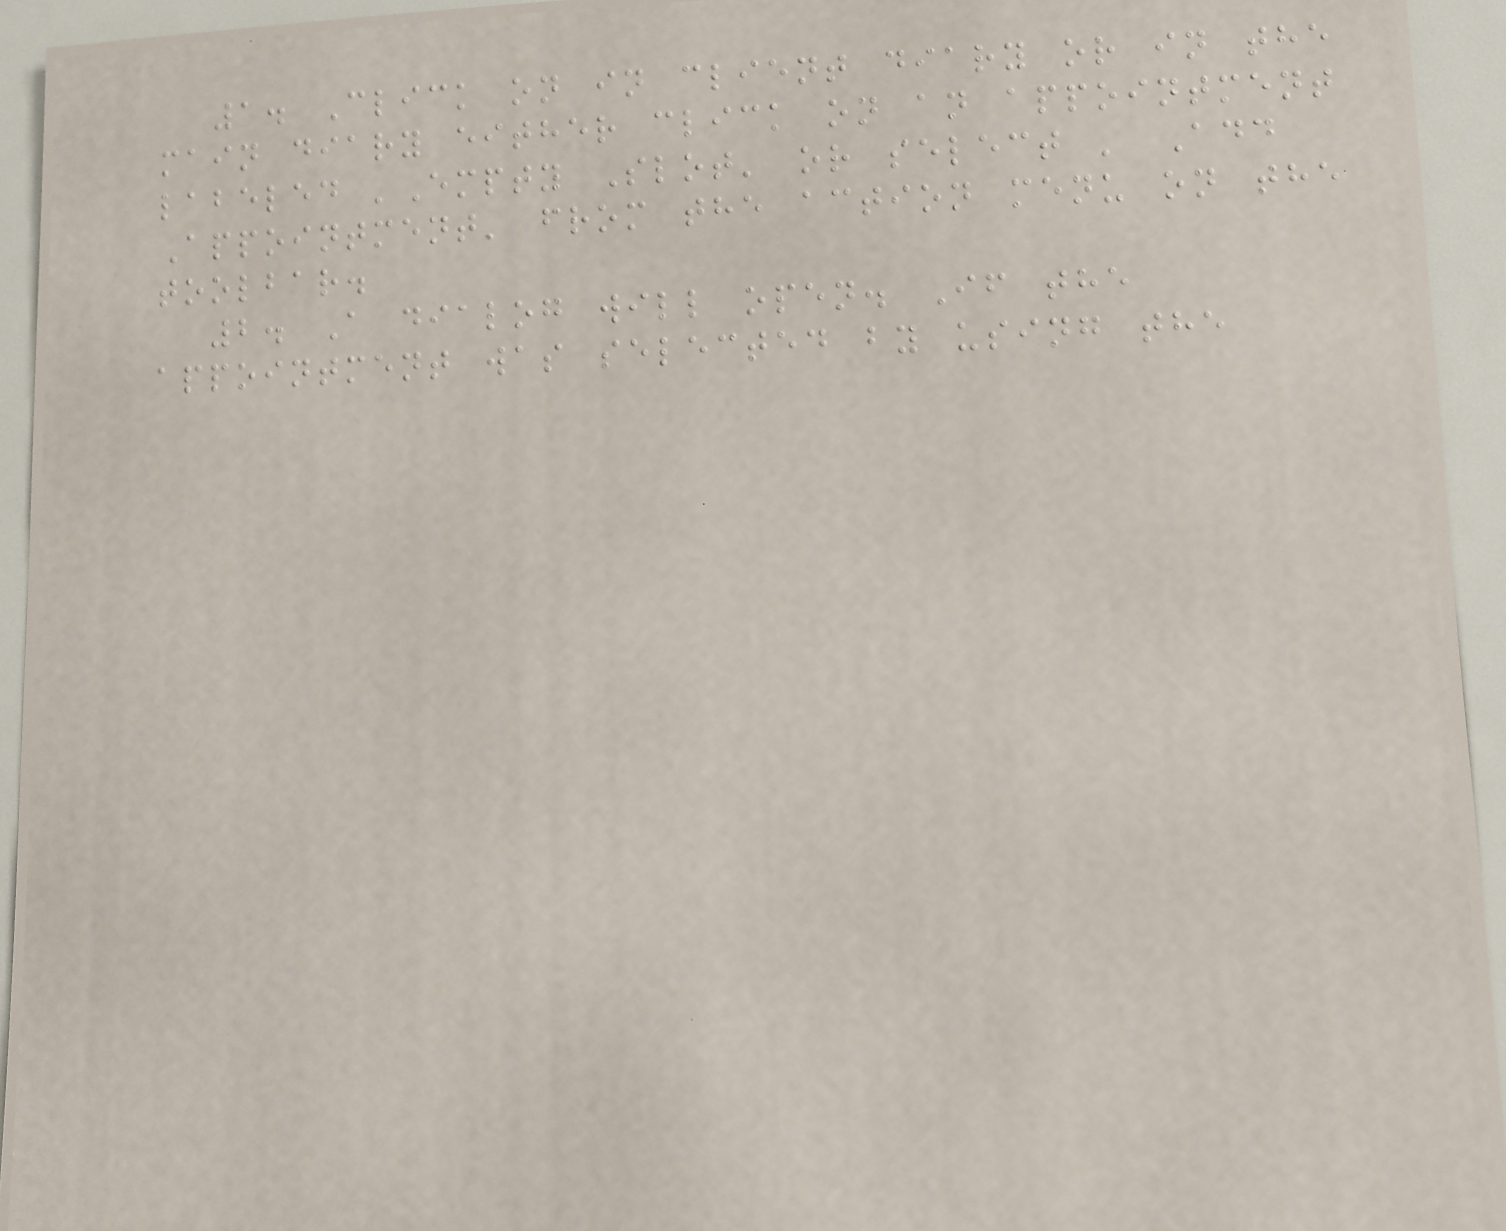1. Click on in client diary or in the
main diary either click on an appointment
labeled 'Empty Slot' or select ' Add
Appointment' from the action menu on the
toolbar.
2. A dialog will open. If the
appointment was selected by using the
